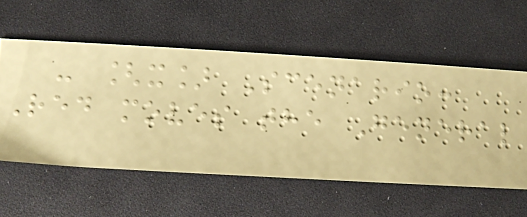- [x] Scenario:
Red moves the General
